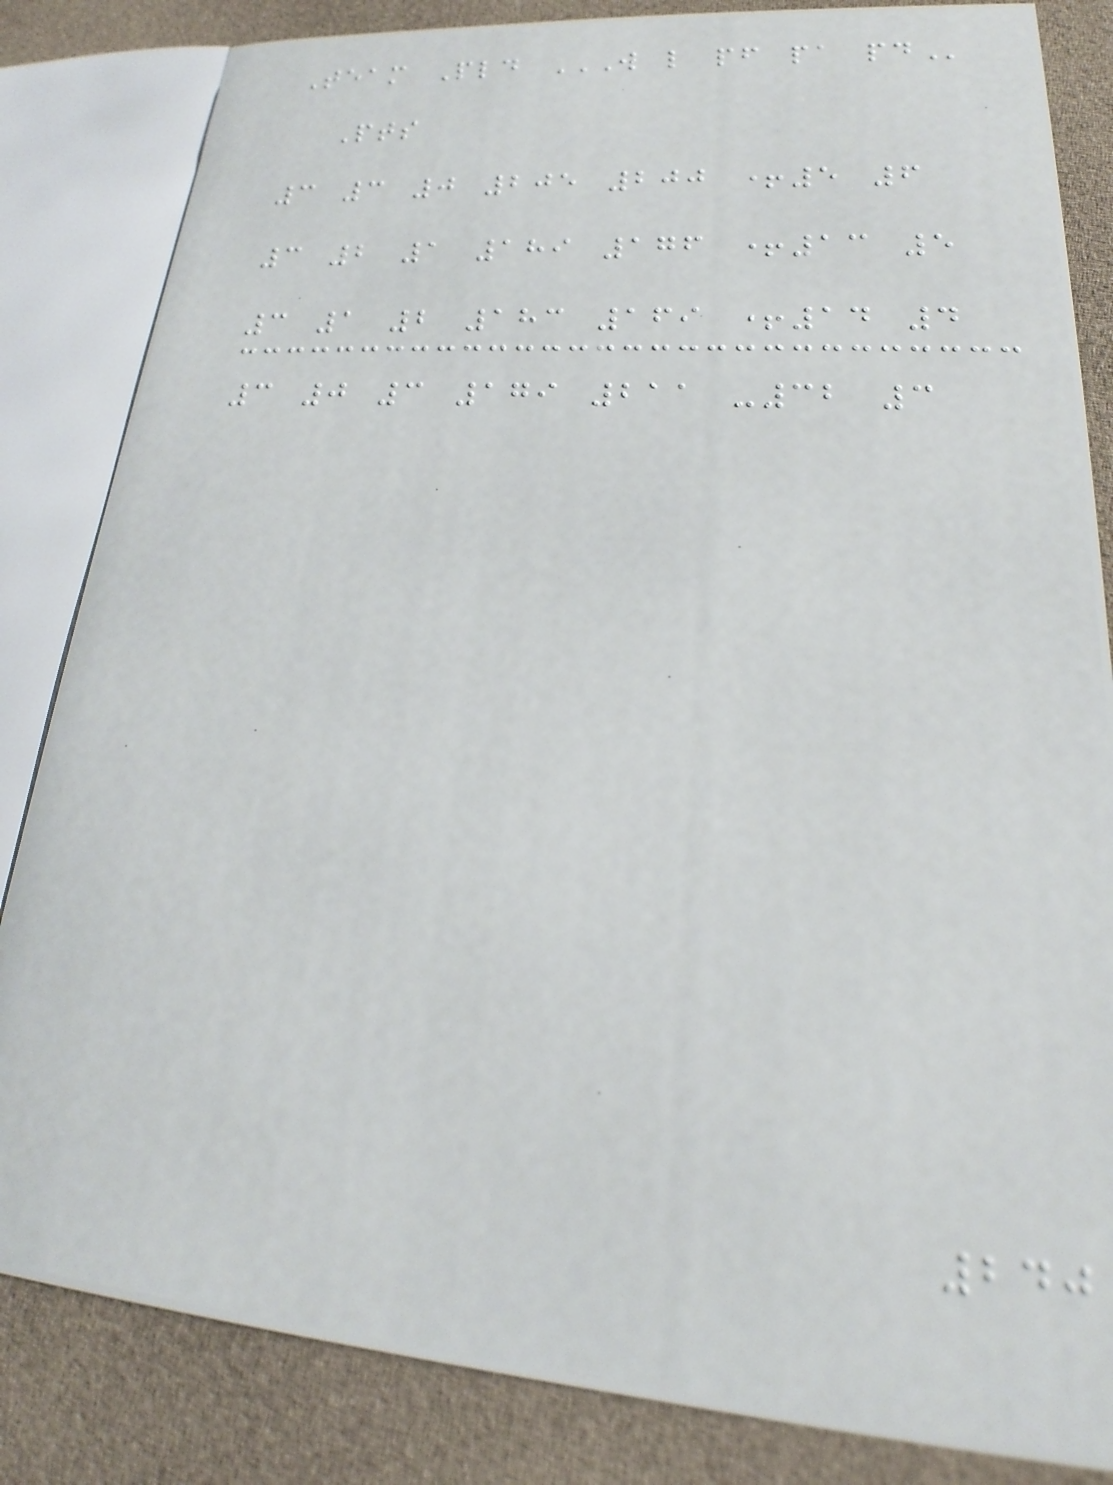Team Pld W L PF PA PD
Pts
3 3 0 205 200 +5 6
3 2 1 189 176 +13 5
3 1 2 183 169 +14 4
3 0 3 179 211 -32 3
240
